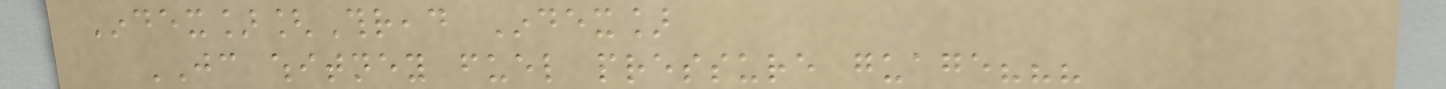Index][Thread Index]
JC whitney fuel pressure guage???
